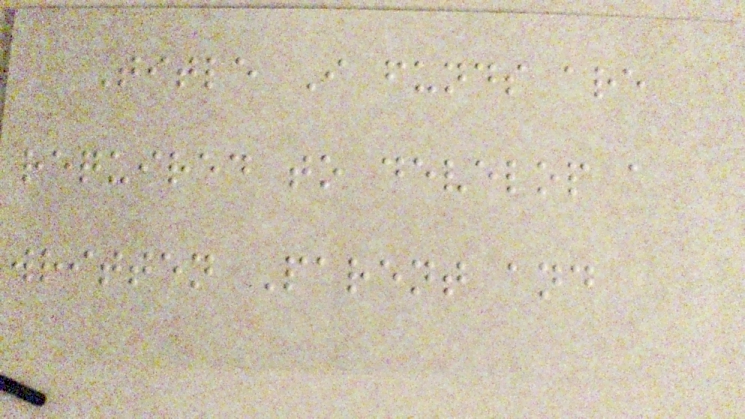Title I funds are
required to develop a
written Parent and
